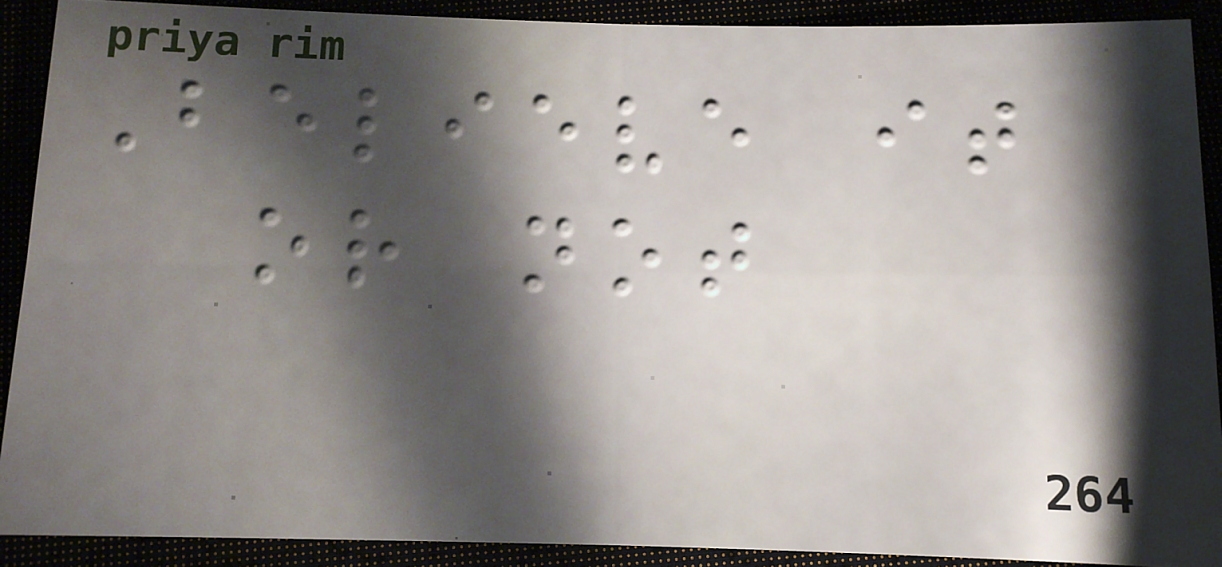Believe it
or not
